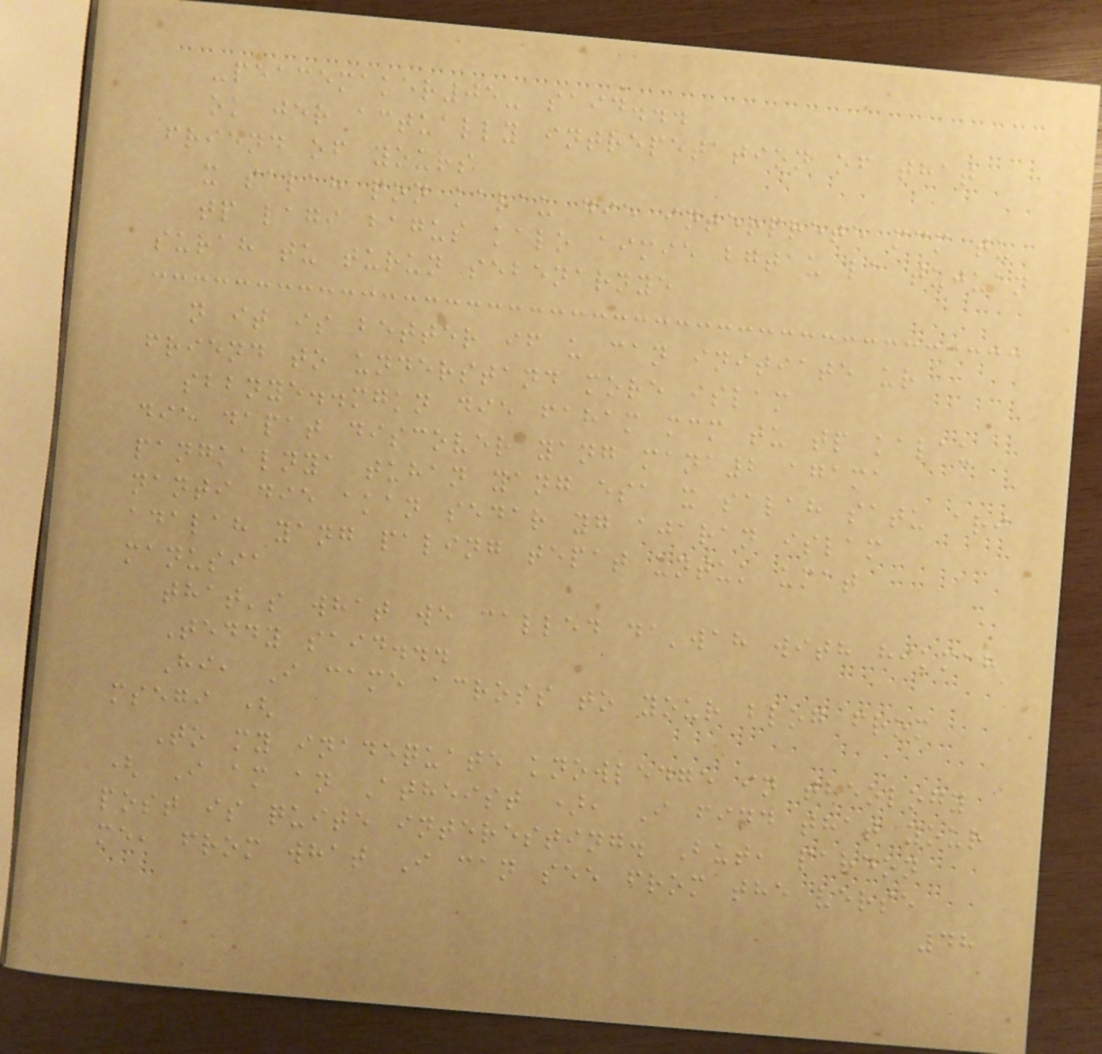-peacemaker05- said...
ok jer actually intrepetation of that
friend of yours
x salah pon kalau die interprete mcm tu
tp lagi bagus kalo aimie bgtau la tujuan
surah tu turun sebenarnye
n it is better if u can initiate ur
friend to understand more islam
sbbnye..mgkn die faham mcm tu tp kalau
die dapat discover yang mana2 agama
pangkalnya tuhan yang esa x salah satu ari
nanti die akan sedar yg ajaran islam
adalah yang paling tepat untuk umat
manusia
that's what we called da'wah with hikmah
Teddy said...
Hi, I came across to your blog from
msegi (
To my inadequate knowledge in theology
( I am an Atheist ), I find that your
post is quite interesting. But, pardon
me, from what I can see from the verse
48
